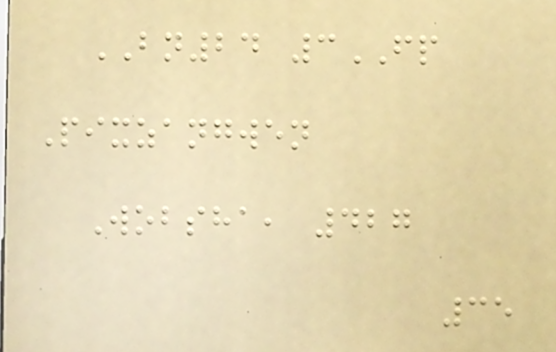BN24 3FP
Pixzangwen
Wobsha, 427
35
